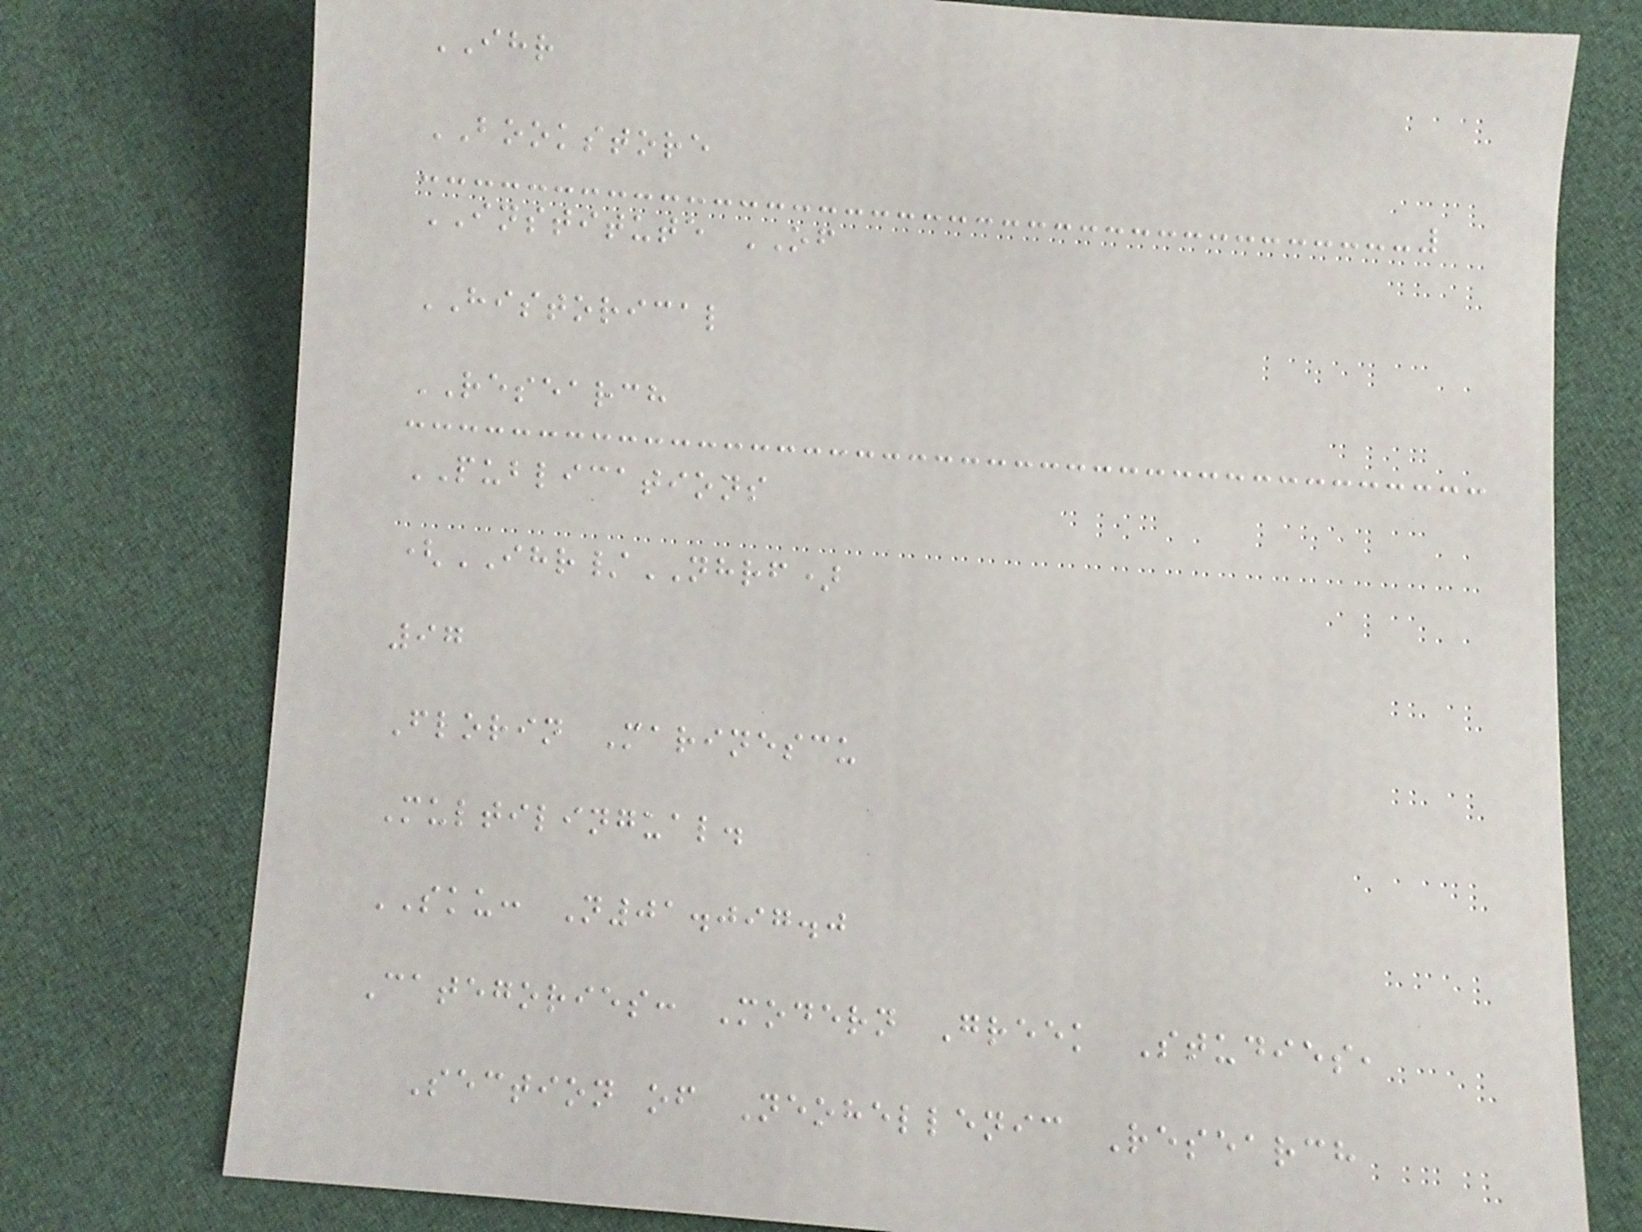IHR
BOOKSTORE
INSTITUTE OF
HISTORICAL
RESEARCH
PUBLICATIONS
(IHR/NHRF)
97
Florin Marinescu
Multilingual.
SKU: N01.097.0
Categories: Modern Greek Studies,
Section of Neohellenic Research
